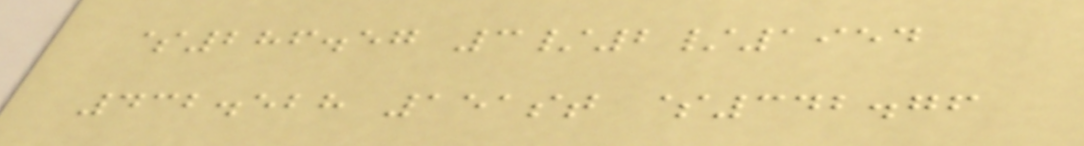$286.57 3/2/1954
432.528 151st $342.76
